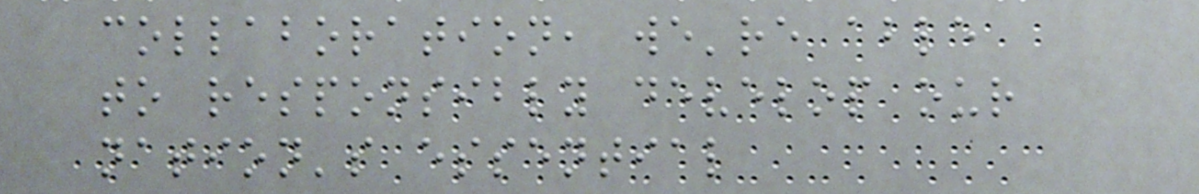collaboration, we're able
to responsibly develop our
nation's essential
